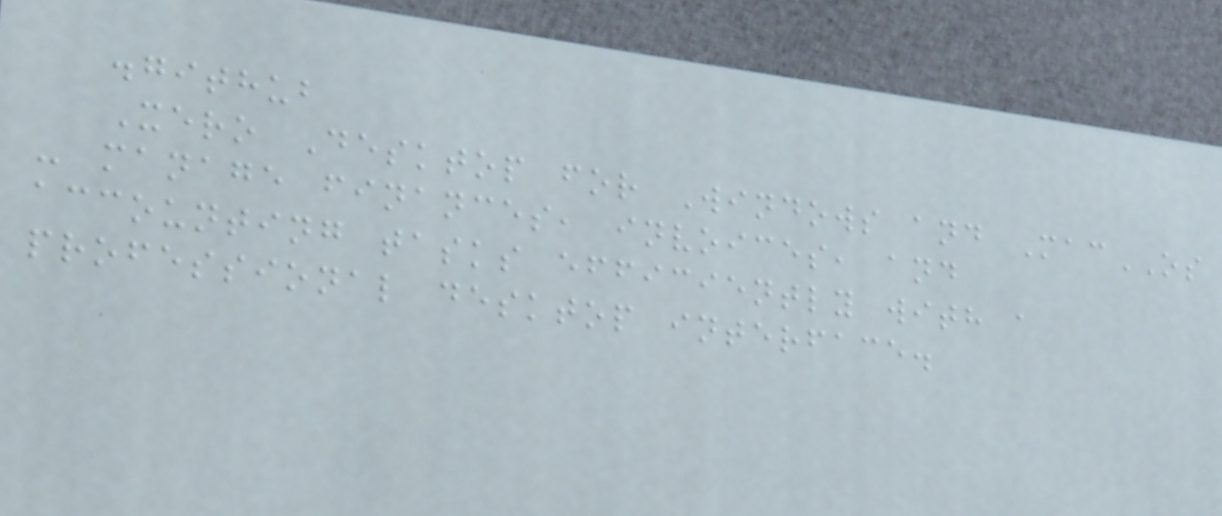.github
Xero Desktop for Windows and MacOS
- manage finances, invoices, and
accounting tasks efficiently with a
professional desktop interface.
